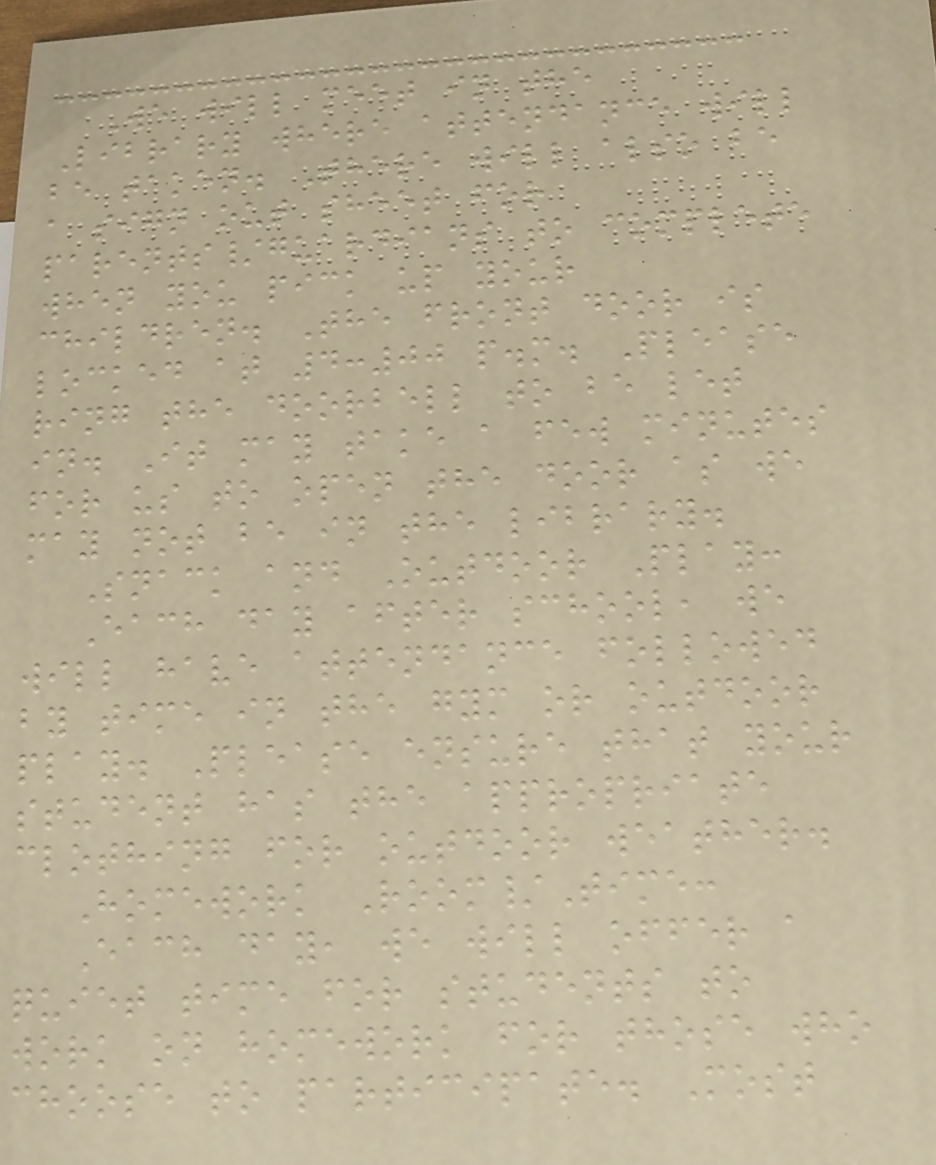We will meet in the
Library where attendance will
be taken. There will also be
a sign out sheet for
parents/guardians to complete
when you pick up your
children. The front door is
locked at 4:00 p.m. Please
ring the doorbell to be let
in. It may take a few minutes
for us to open the door as we
may not be in the library.
Snack and Outdoor Play:
Each day after school, we
will have attendance followed
by time in the gym or outdoor
play. Please ensure that your
student has the appropriate
clothing for outdoor weather.
Homework Room/Time:
Each day, we will offer a
quiet time for students to
work on homework for those who
choose to participate. Most
